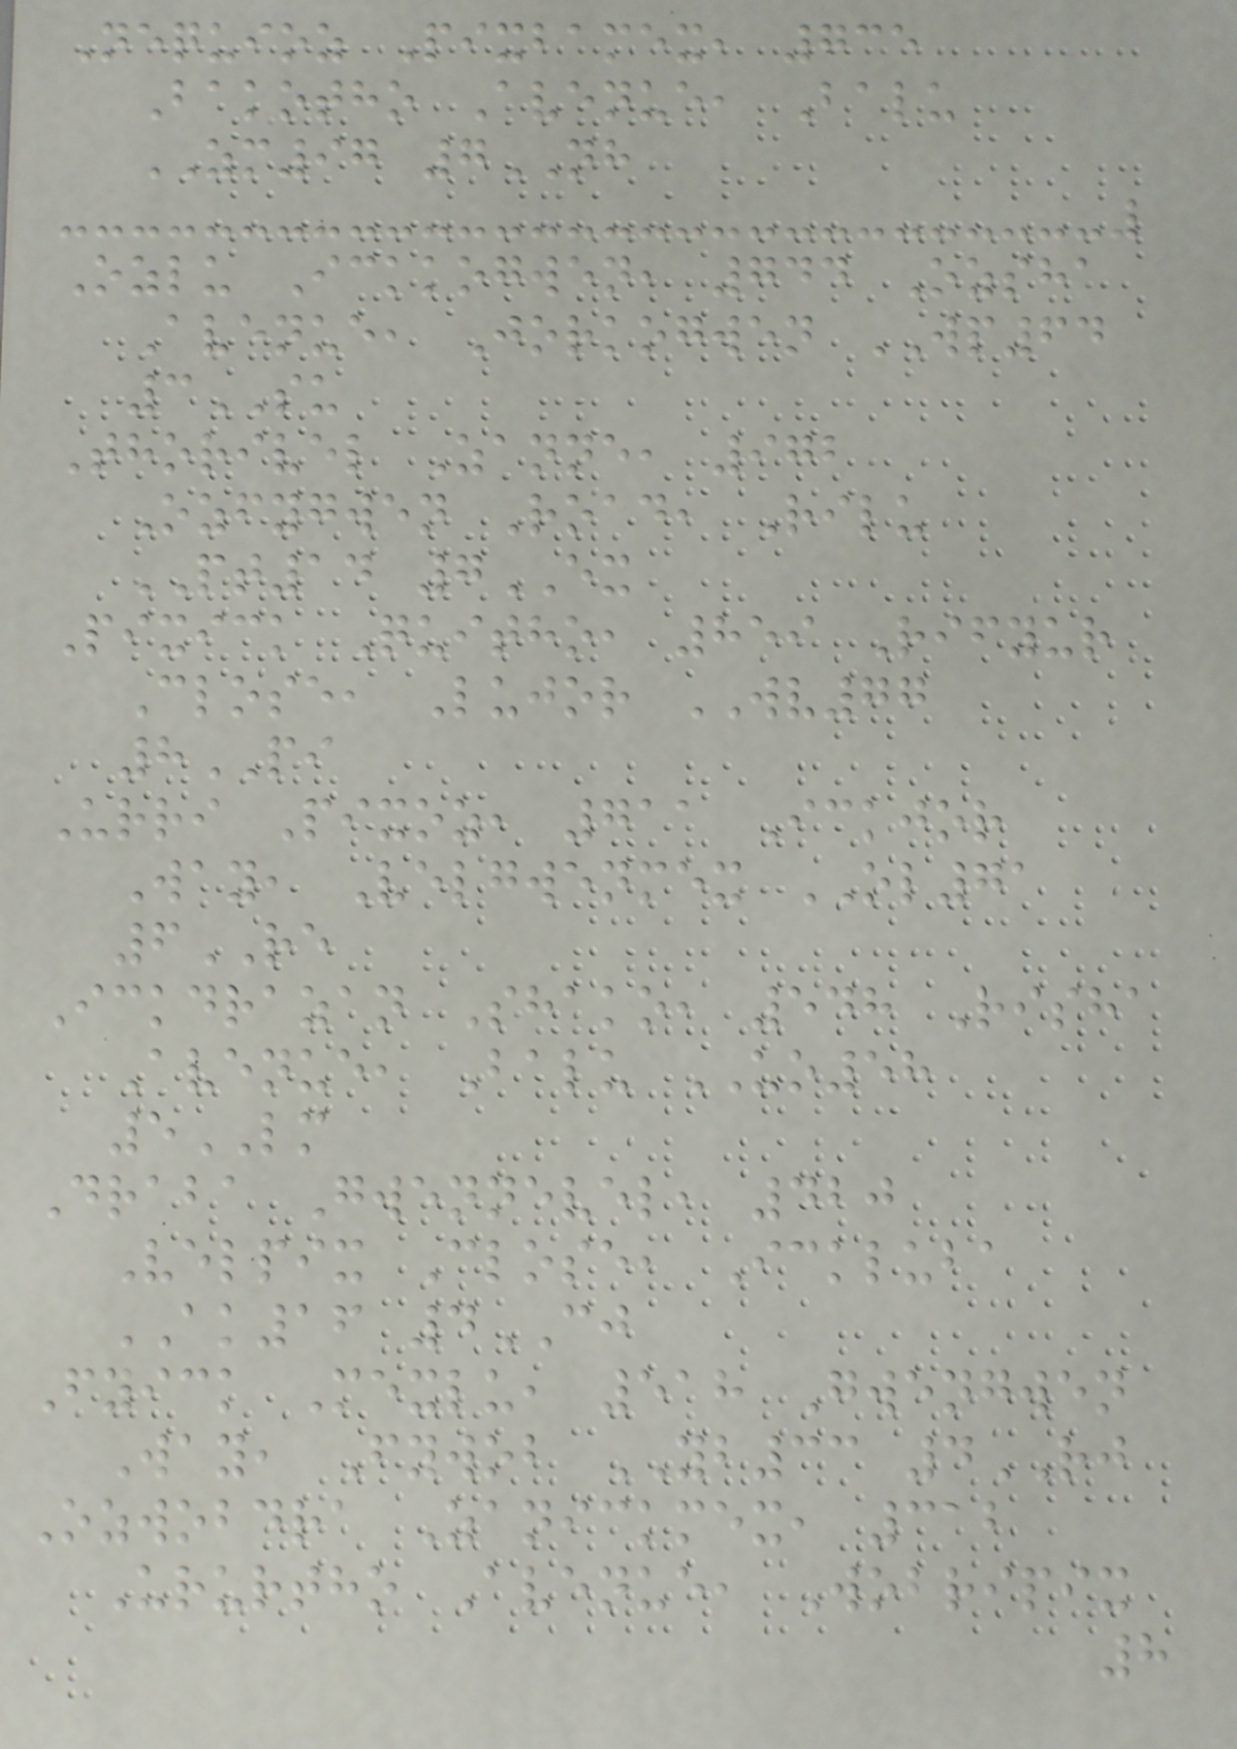Nequioz Pixbamex, 735
Bakotho Avenue, Balu
ZM97 7NH
Ozlu Ickkogwen, 744 Ozsha
Avenue, Jorkogwen WP64
3SU
Thorivel Zanne, 972
Ozfygwen Road, Rilu
PT14 7EX
Pixick Quitho, 859 Rifyur
Close, Lujor WV77
8PI
Urri Pixoz, 711 Ickjor
Way, Velgwenmex OL71
6RE
Ickdrazan Shako, 548 Risha
Avenue, Balu UO58
5LM
Draba Gwennevel, 420
Velpix Close, Ickluba
AK16 4CJ
Fyick Mexlu, 518 Gwengwen
Way, Fywob YB33 4RJ
Ozwobdra Zanickmex, 312
Ururtho Avenue, Wobripix
8
